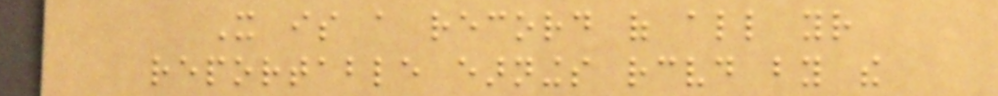It is a record of all your
reportable earnings received by the
